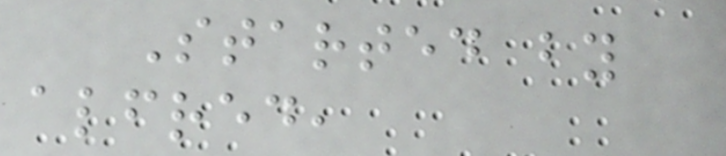Started by
alfred,
